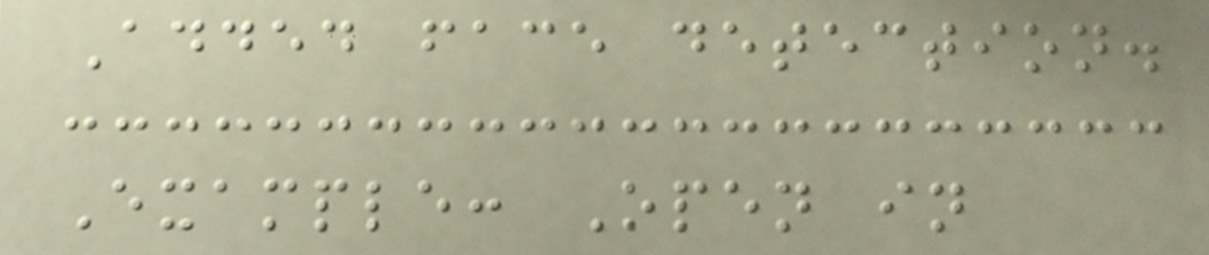Added face detection.
Example: Open in
